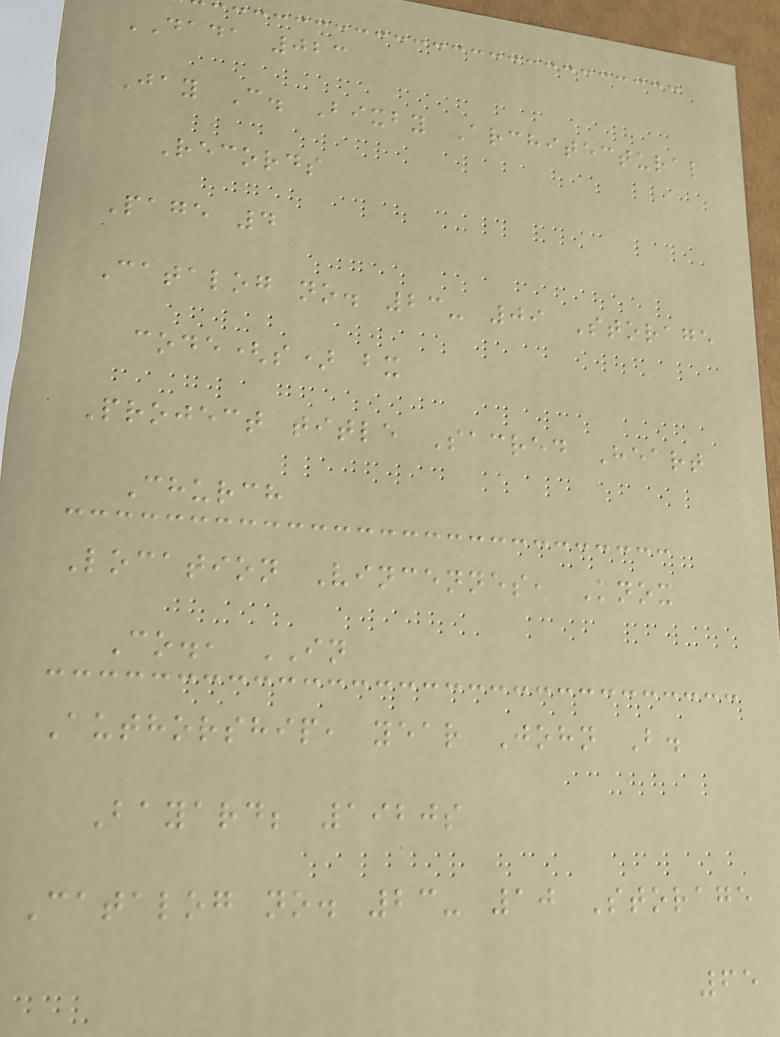DADA 023
Jay C. Bixby Architectural
Records
Page 4
Catalog no. 23- 09 Storage
code(s) bx
Project title Sacred Heart
Church
Location Vincennes, Knox
Co., IN
Authorship, year John B.
Bayard; 1920s
Catalog no. 23- 10 Storage
65
